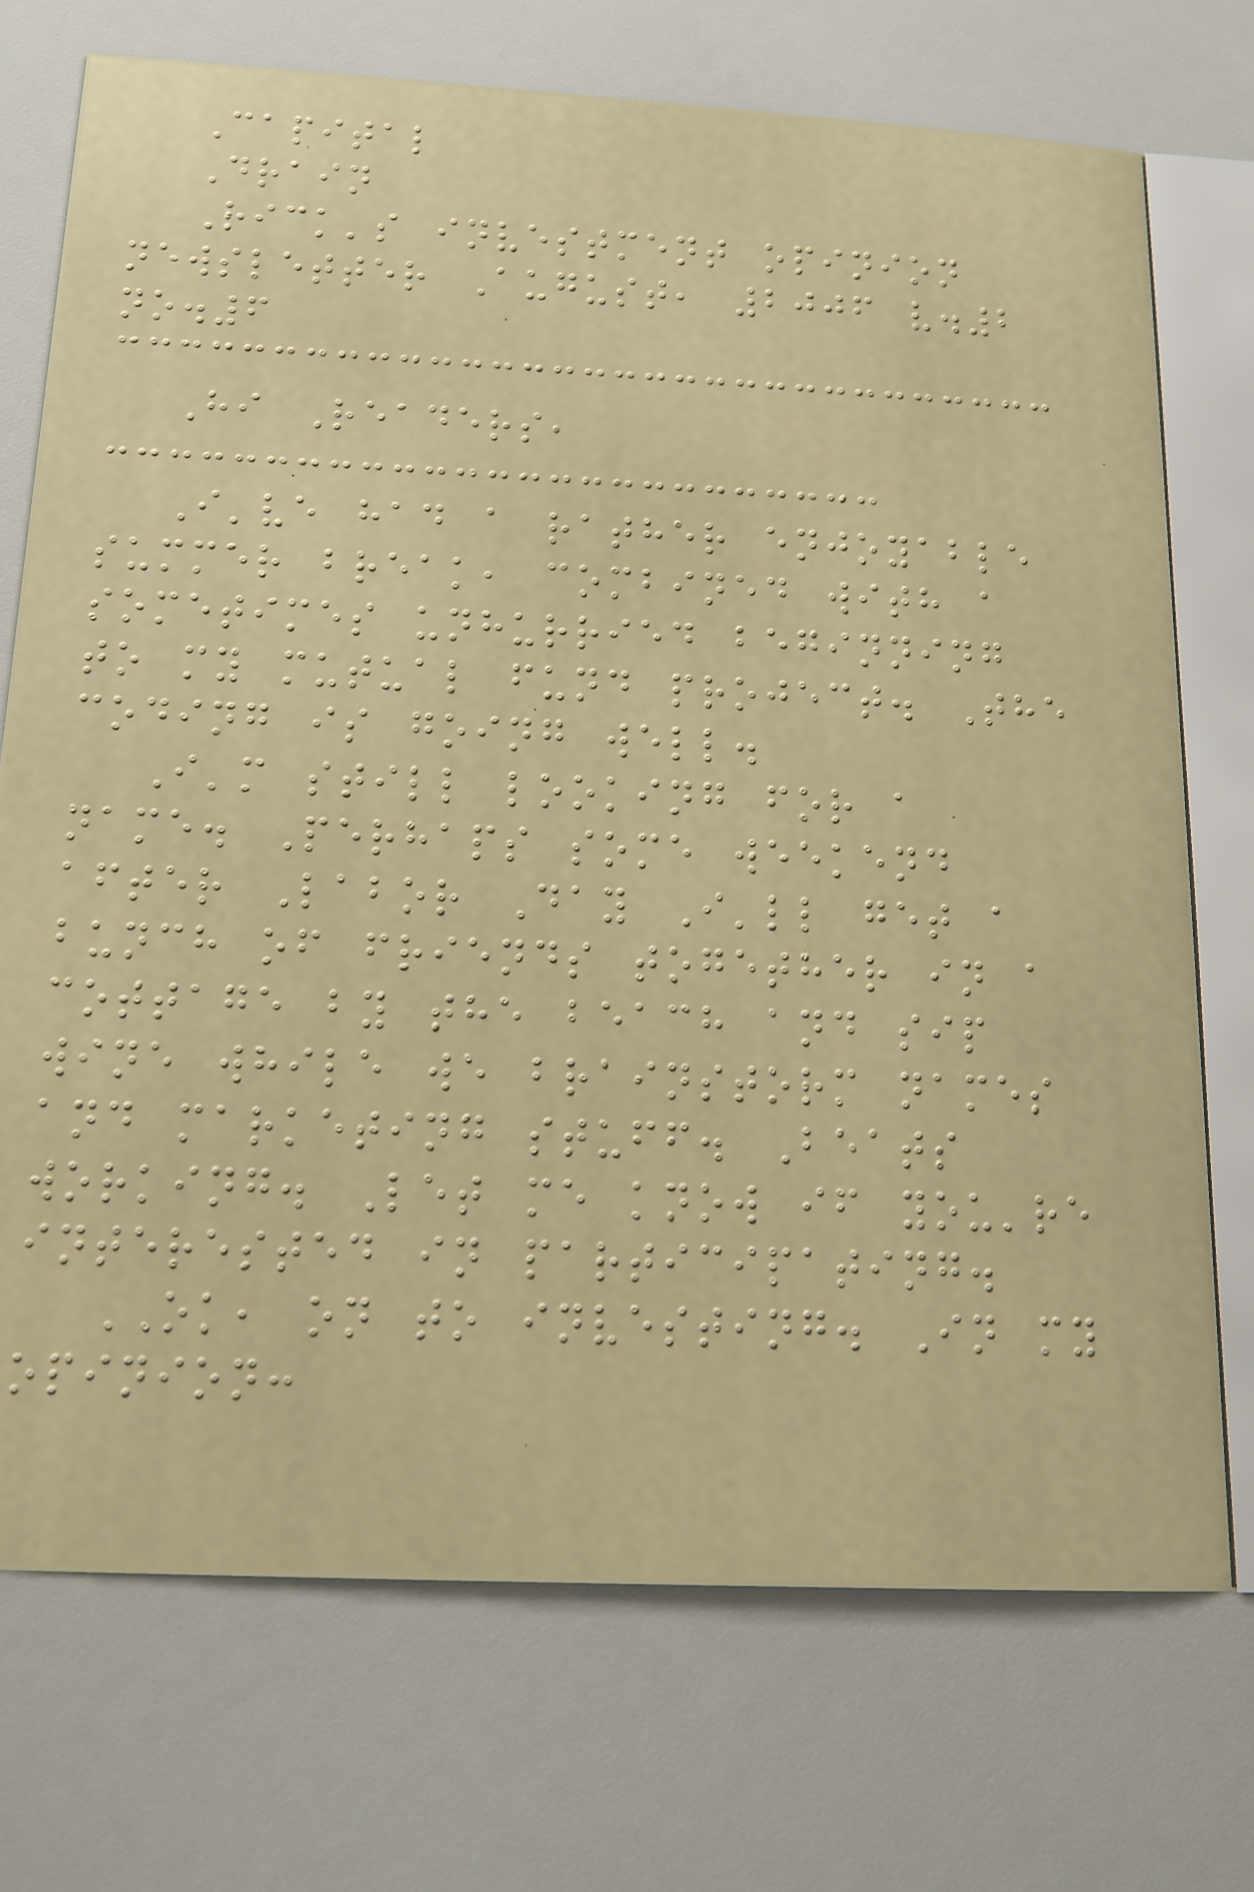Capital
Drain
Rick's investment opinion
newsletter August, 2006 v.2
no.6
Hi Readers,
I've had a rather enjoyable
summer break, combined with a
sometimes unhurried beginning
to my mutual fund project. The
coding is going well.
I'm still looking for a
name. Perhaps some weekend
after Labor Day I'll get a
bunch of friends together in a
cottage by the beach and sip
wine while we brainstorm names
and marketing stuff. Beats
working. Let me know if you're
interested in participating.
OK, on to investing. In my
opinion:
